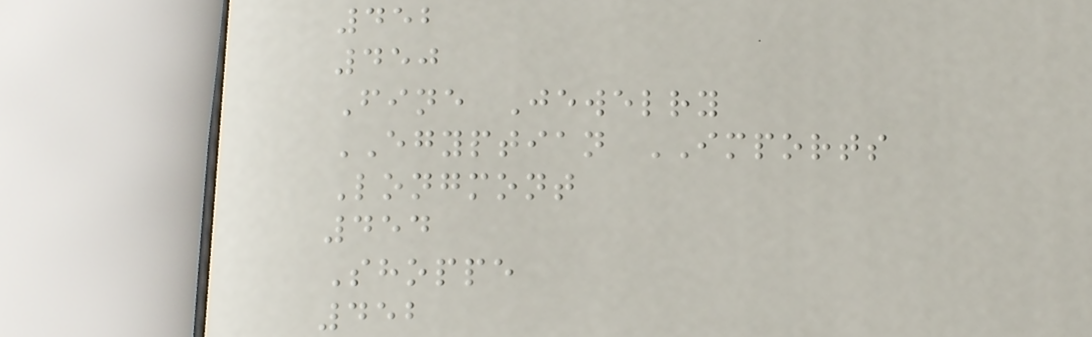452
450
Fine Jewelry
EGYPTIAN IMPORTS
Longmont
454
Shoppe
452
